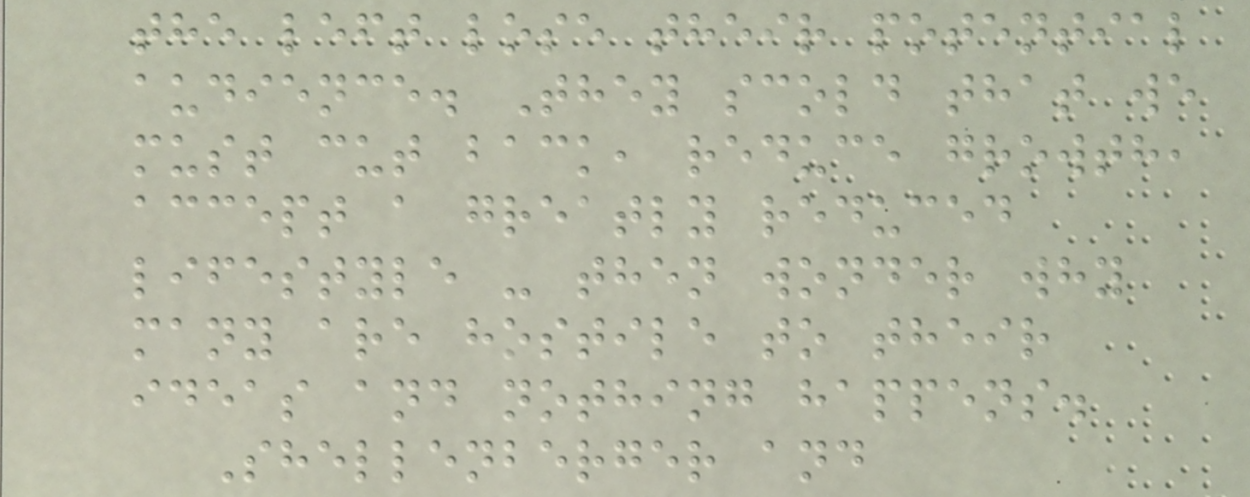the left lose their potential
audience. They scold that we
must cut back, reduce growth,
accept a greatly reduced
lifestyle - then wonder why
many are hostile to their
ideas and nothing happens.
Shellenberger and
